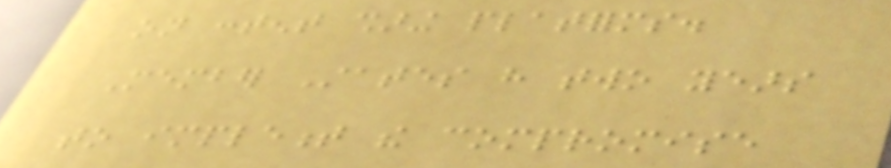on content sharing platforms.
Member States have two years
to implement the compromise
